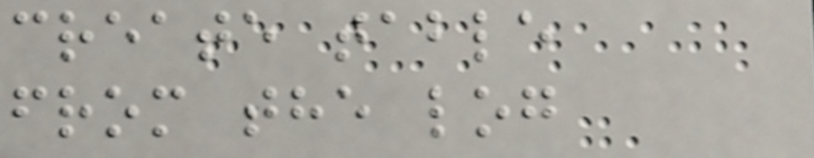create table
from the log
